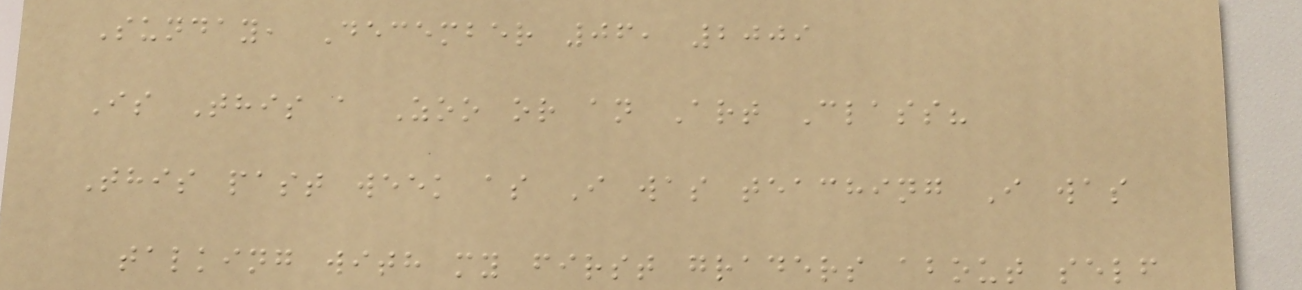Sunday, December 06, 2009
Is This a Zoo or an Art Class?
This past week as I was teaching I was
talking with my first graders about self
